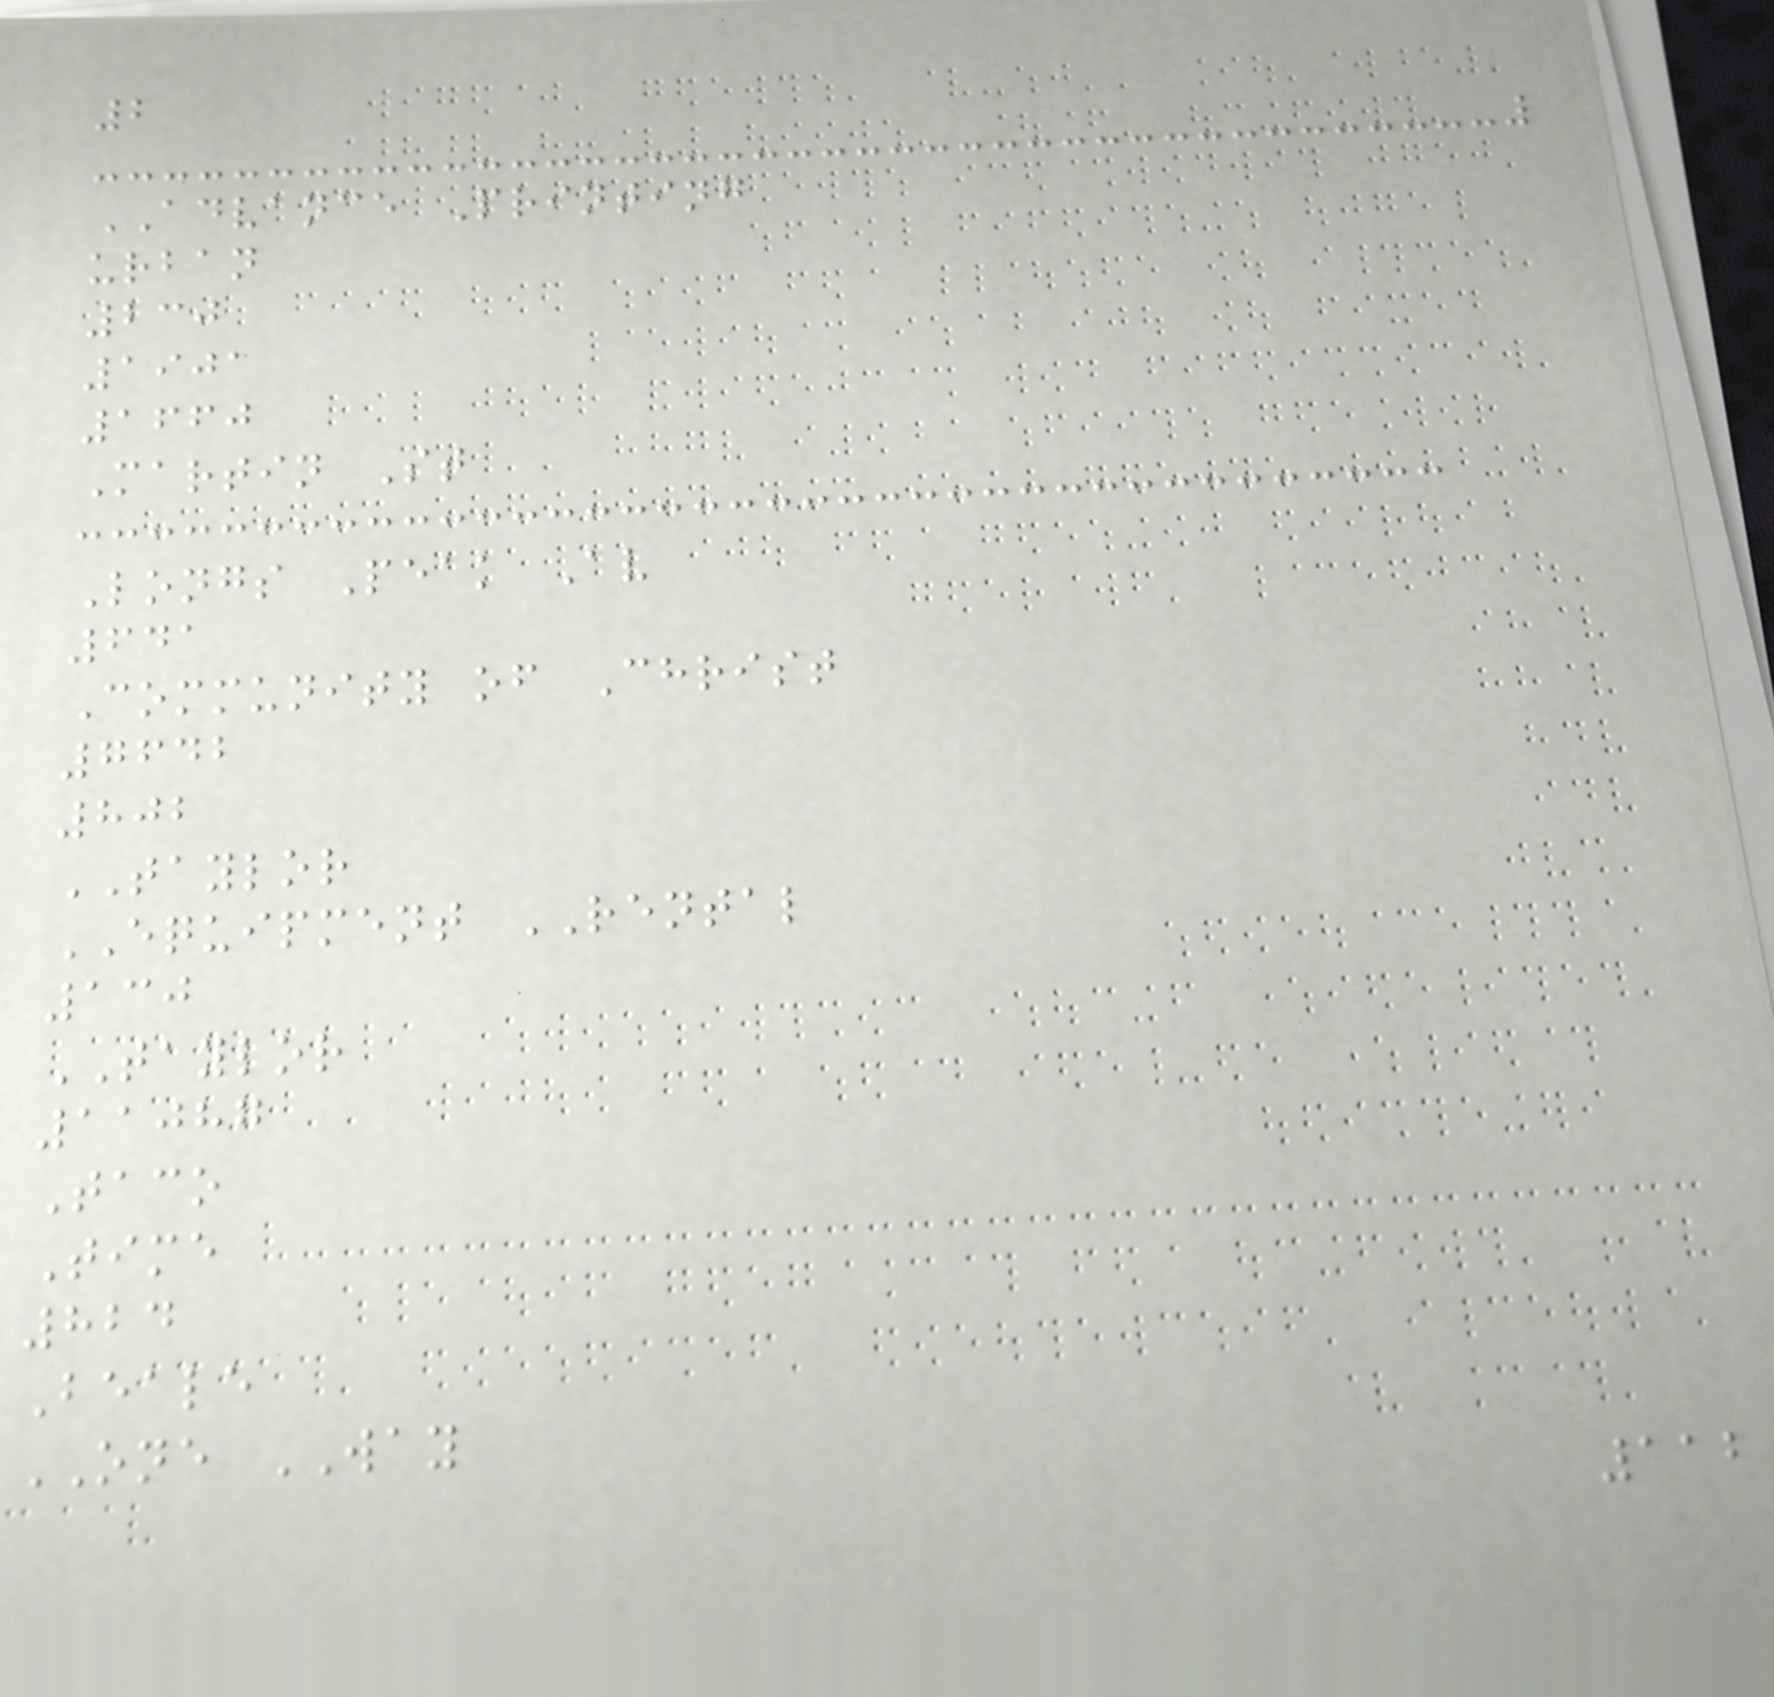2
ADVANCE Printing
urban
230
1901
1660
Martin St
Longs Peak Av
641
Community of Christ
7642
802
TAYLOR
EQUIPMENT RENTAL
130
TAYLOR
11087
Taco
Time
824
Beale
ONE WAY
112
